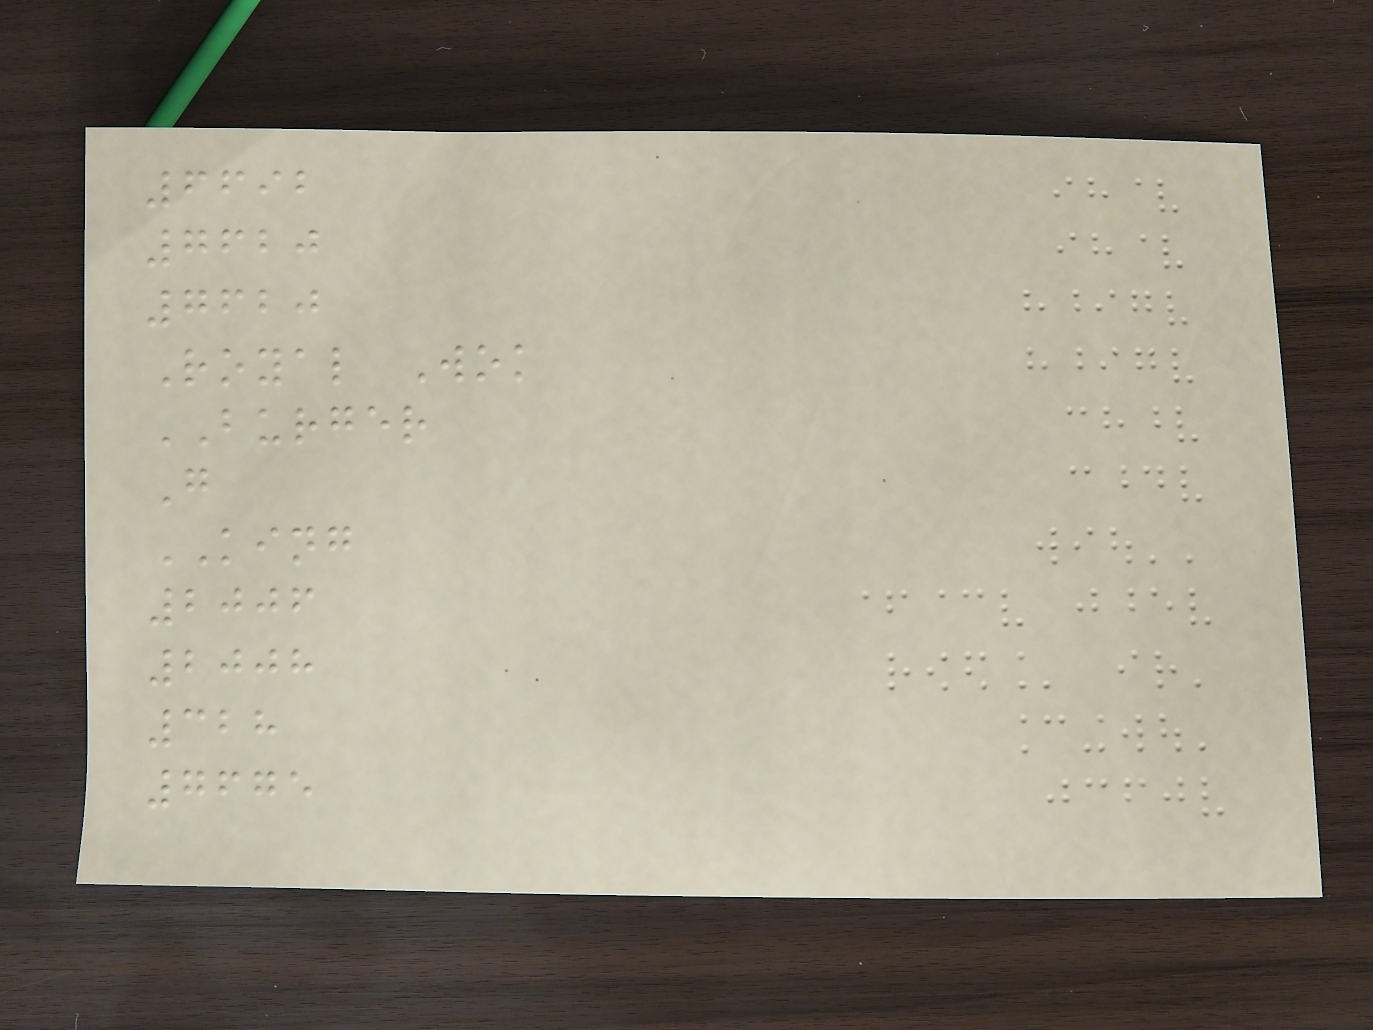6692
7620
7620
Royal Wok
BURGER
G
KING
2006
2008
328
7675
